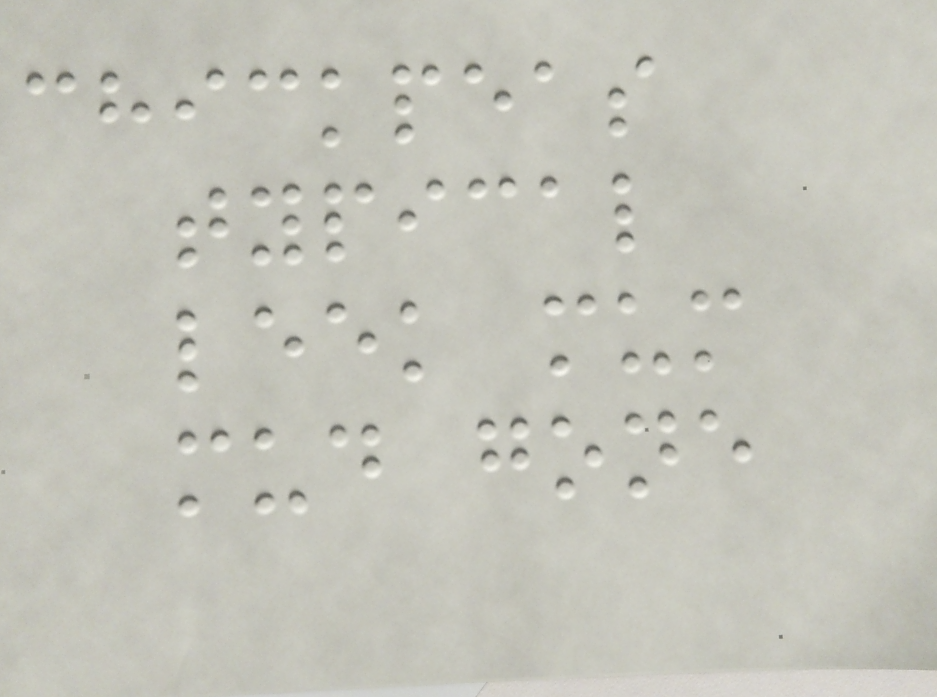chickpeas
typical
leek mum
mud gone
